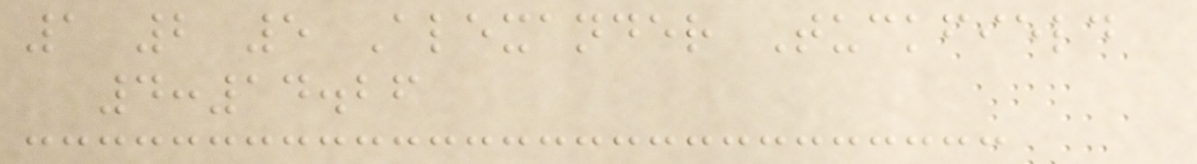1 2 5 Alexander Tuckfield
4:14.26
